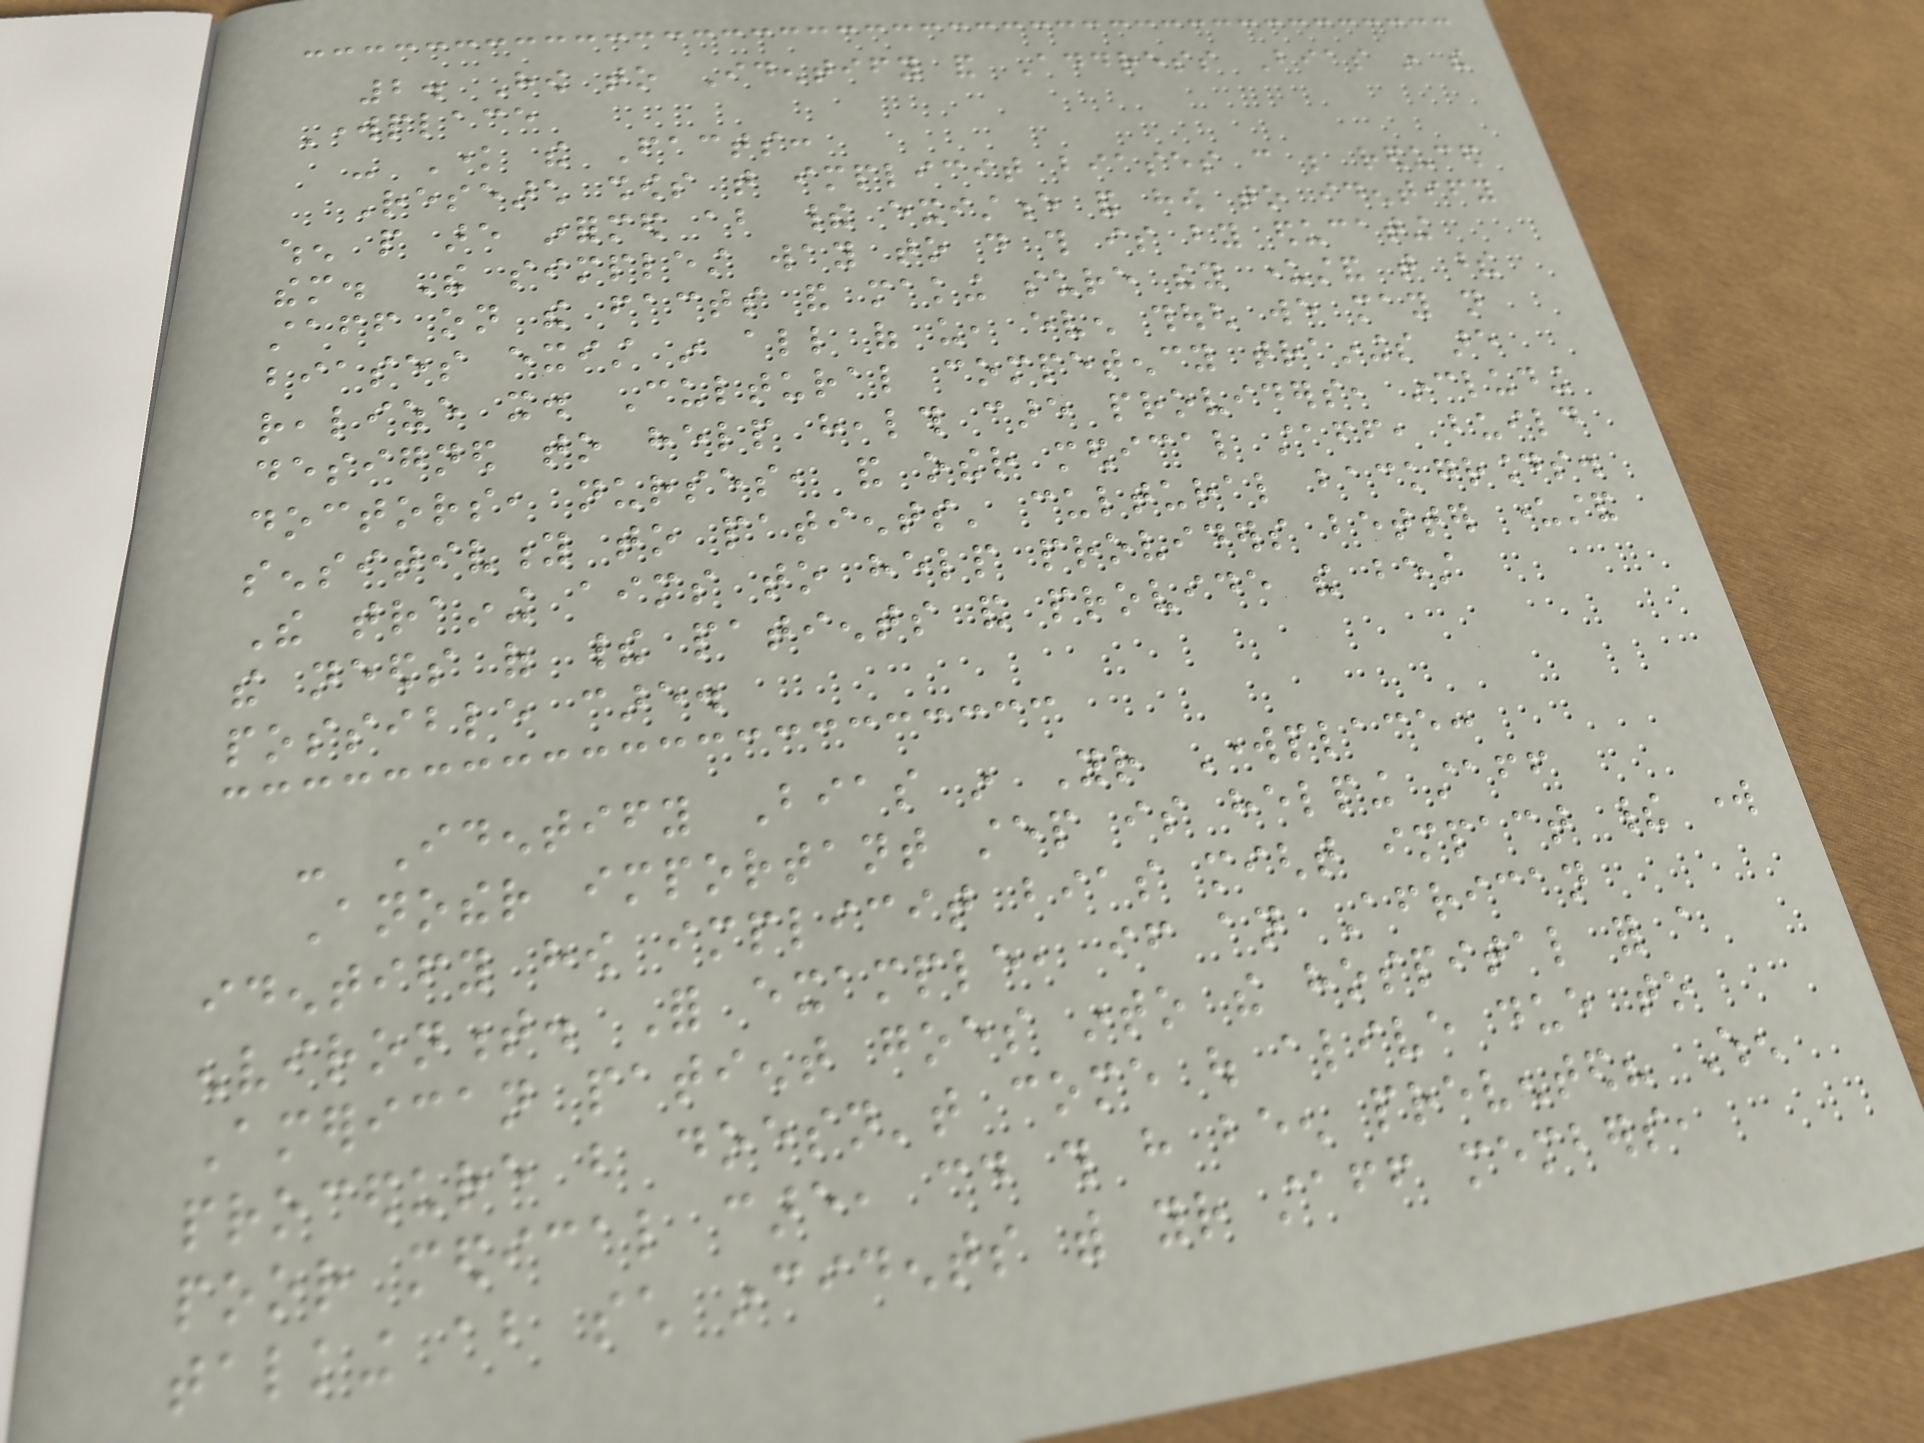2. How to Identify and Address Bias in the
Workplace
- Know the Facts:
Research shows that implicit biases can be reduced
when people are informed about their existence and how to identify
them. The simplest way to do this is by educating
staff on the facts and making sure they understand that these
biases exist in all of us, even though we may not
realize it. Cultural competency trainings are
designed to help health care providers, including
doctors, nurses, and other medical staff, build
sensitivity to patients' cultural backgrounds.
The training aims to help providers better understand
the needs of their patients and provide the best
possible care.
- Identify Bias in Your Workplace:
Another important step is helping staff
identify how implicit bias might impact their work
environment. For example, if an African
American patient goes into the hospital for a
procedure but doesn't come out alive due to
poor medical care, could this have been prevented? When
talking about such incidents with your staff members,
